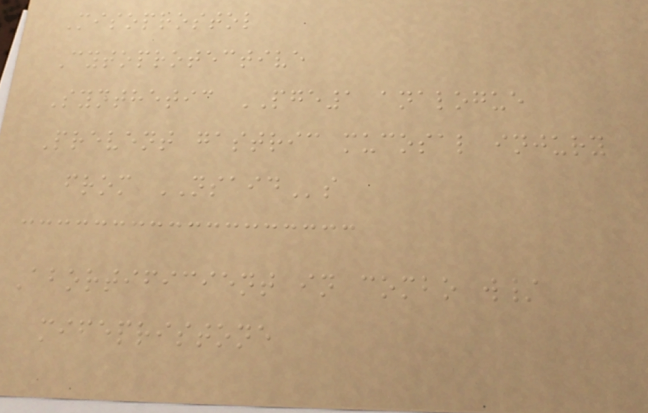Misoprostol
Cytoprotective
Synthetic PGE1 analogue
Prevent gastric mucosal injury
from NSAIDs
Abortificient in combo w/
mifepristone
